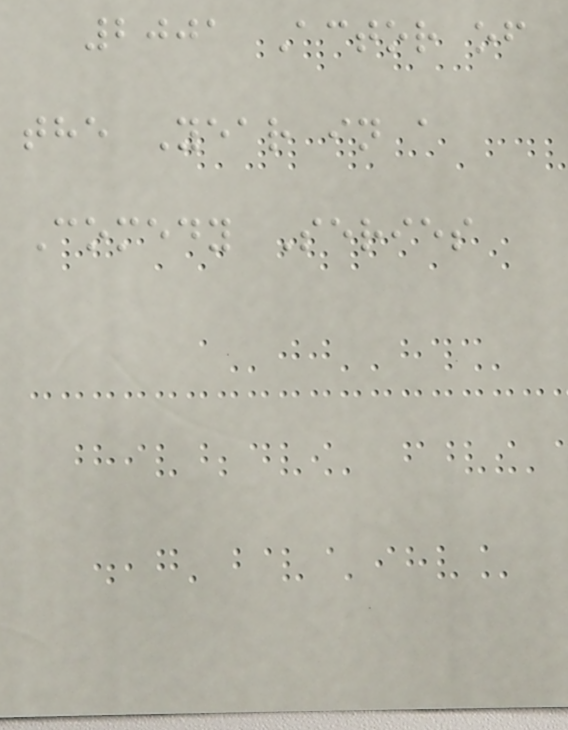2001 Actor of
the Year in a
Comedy Series
